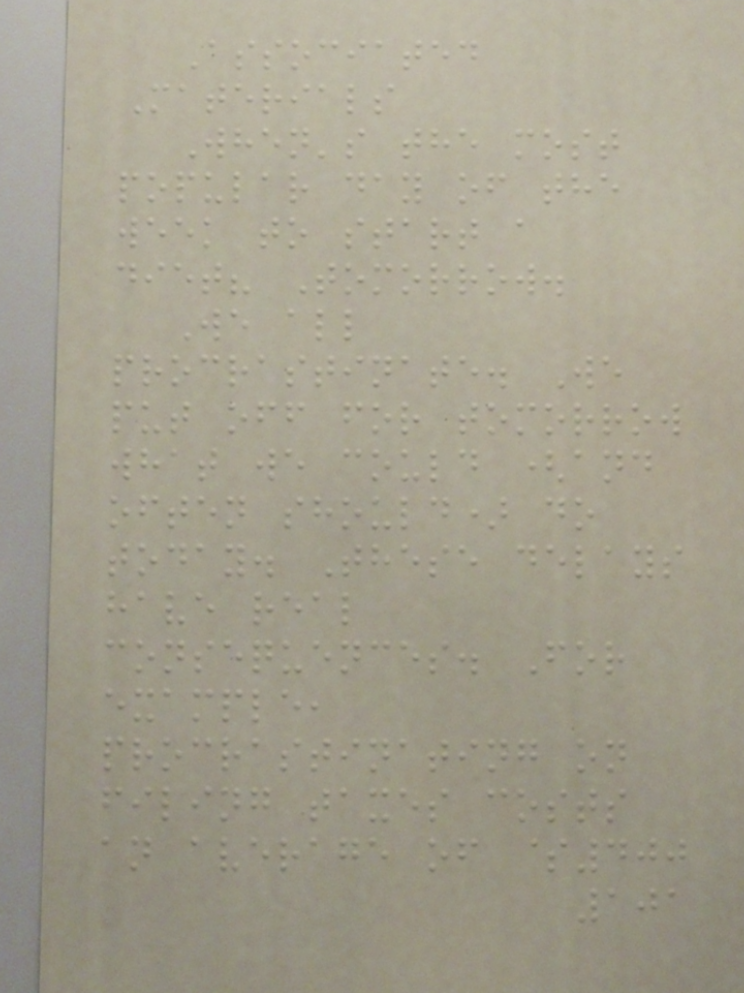Associated
Materials
When's the most
popular day of the
week to start a
diet? Tomorrow.
We all
procrastinate. We
put off for tomorrow
what we could (and
often should) do
today. These delays
have real
consequences. For
example,
procrastinating on
filing taxes costs
an average of $400
101
